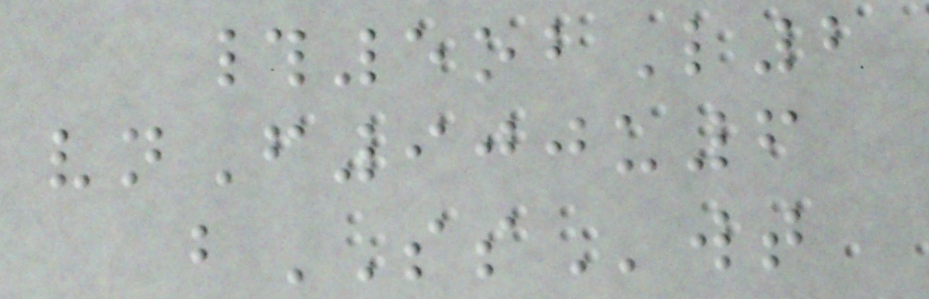#5obL2
vnF900u6
bSSwt
